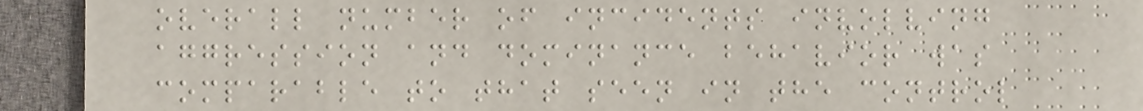overall number of incidents involving
aggression and dominance behavior was
comparable to that seen in the control
